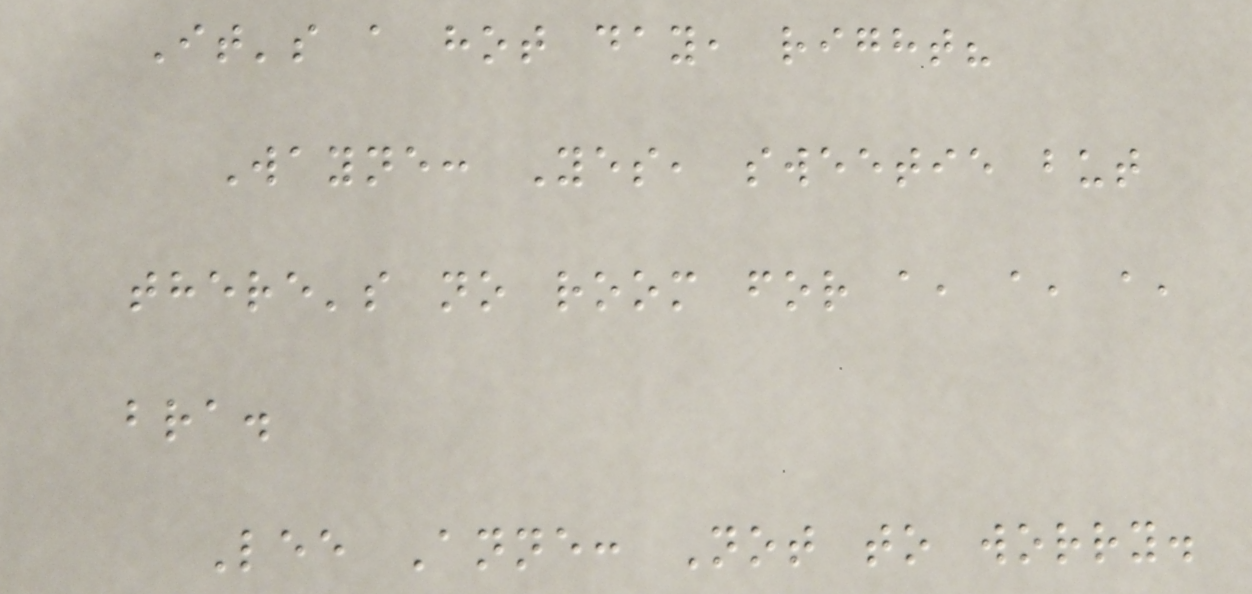It's a hot day, right?
Wayne: Yes, sweetie but
there's no room for a, a, a,
bra.
Lee Anne: Not to worry.
